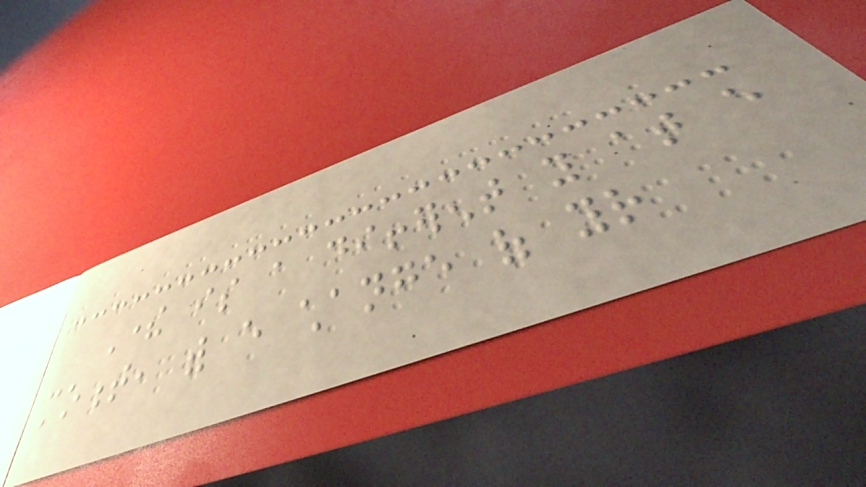There is a different you at every
moment, with every change of your
